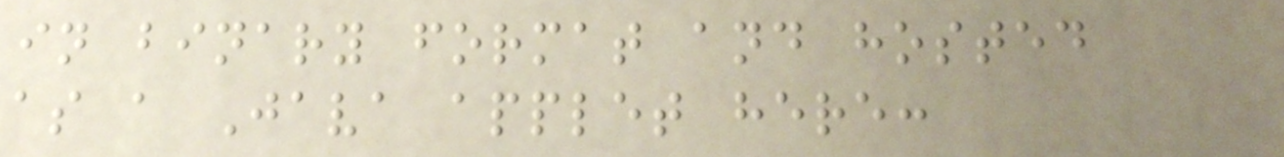in binary format and hosted
as a Java applet here:
